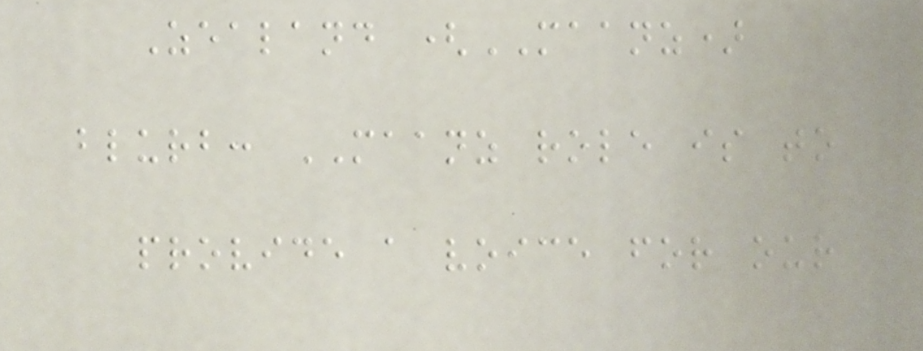Zealand (MAANZ)
blurb: MAANZ role is to
provide a voice for our
